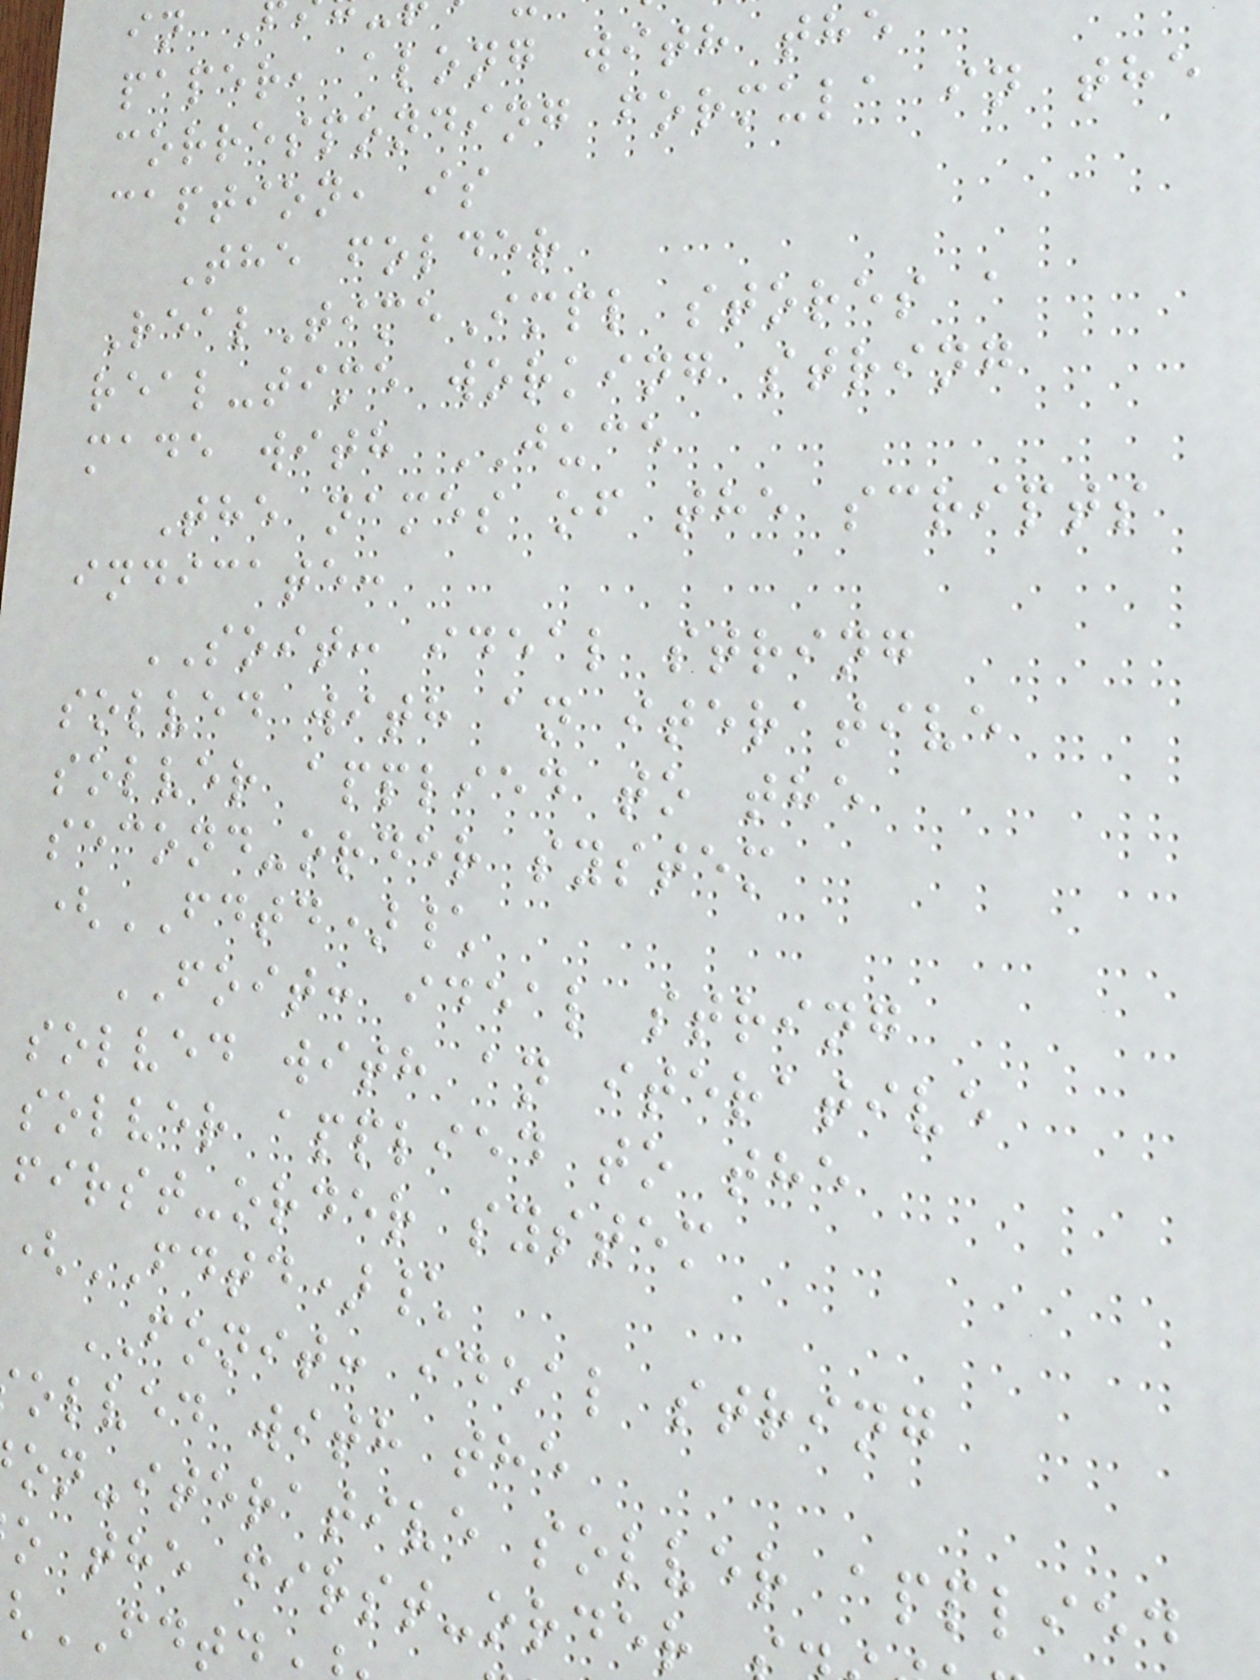paper, along with the
corresponding formula in the
caption, is
The folder
RealTimeImpl stores a
real-time working string
made with JUCE
The names of the scripts
indicate:
SOIT: ideal string
solved with an iterative
solver applied to the
second-order system
(FDTD)\
FOIT: ideal string
solved with an iterative
solver applied to the
first-order system
(FDTD)\
FONIT: ideal string
olved with the
on-iterative solver applied
o the first-order
